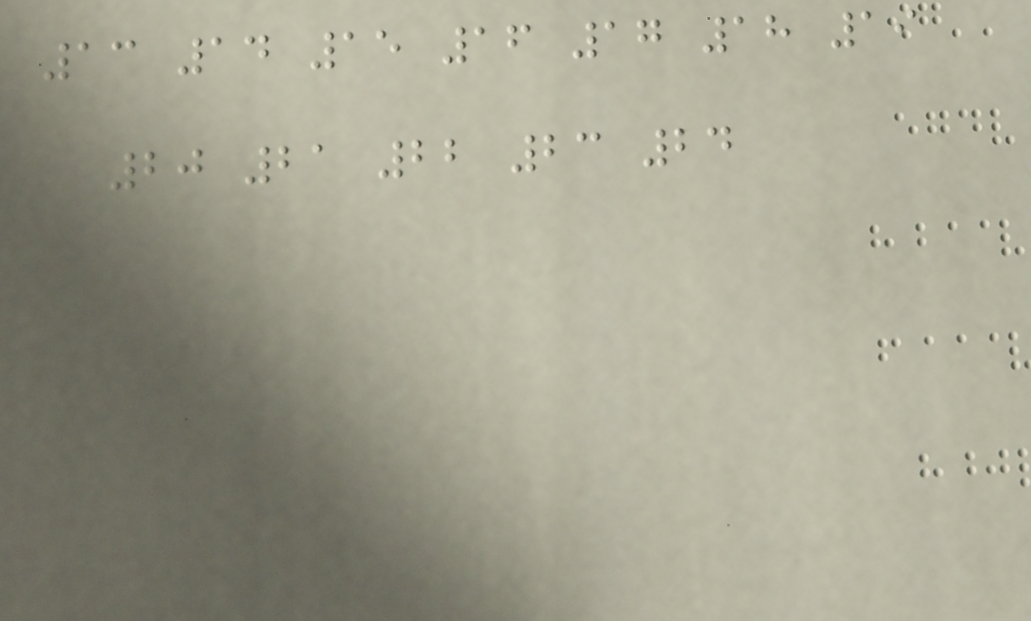13 14 15 16 17 18 19
20 21 22 23 24
